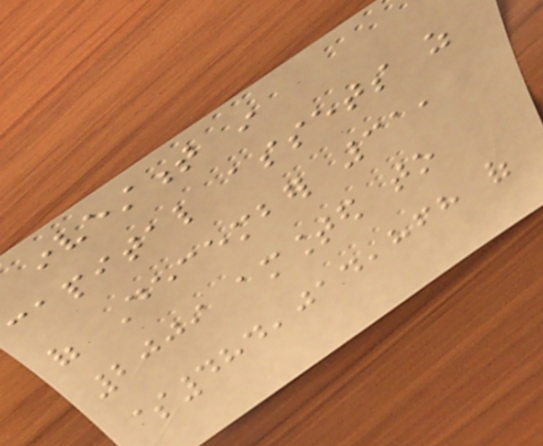investment in
capital assets as
of December 31,
2009 amounted to
$484,014,868 of
